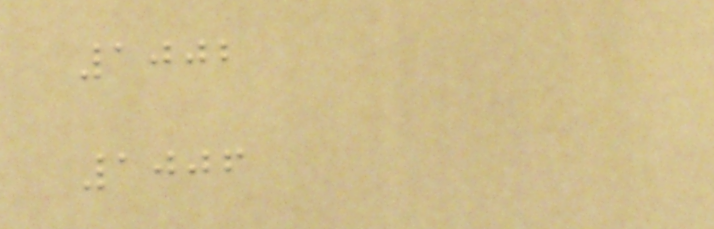1002
1006
